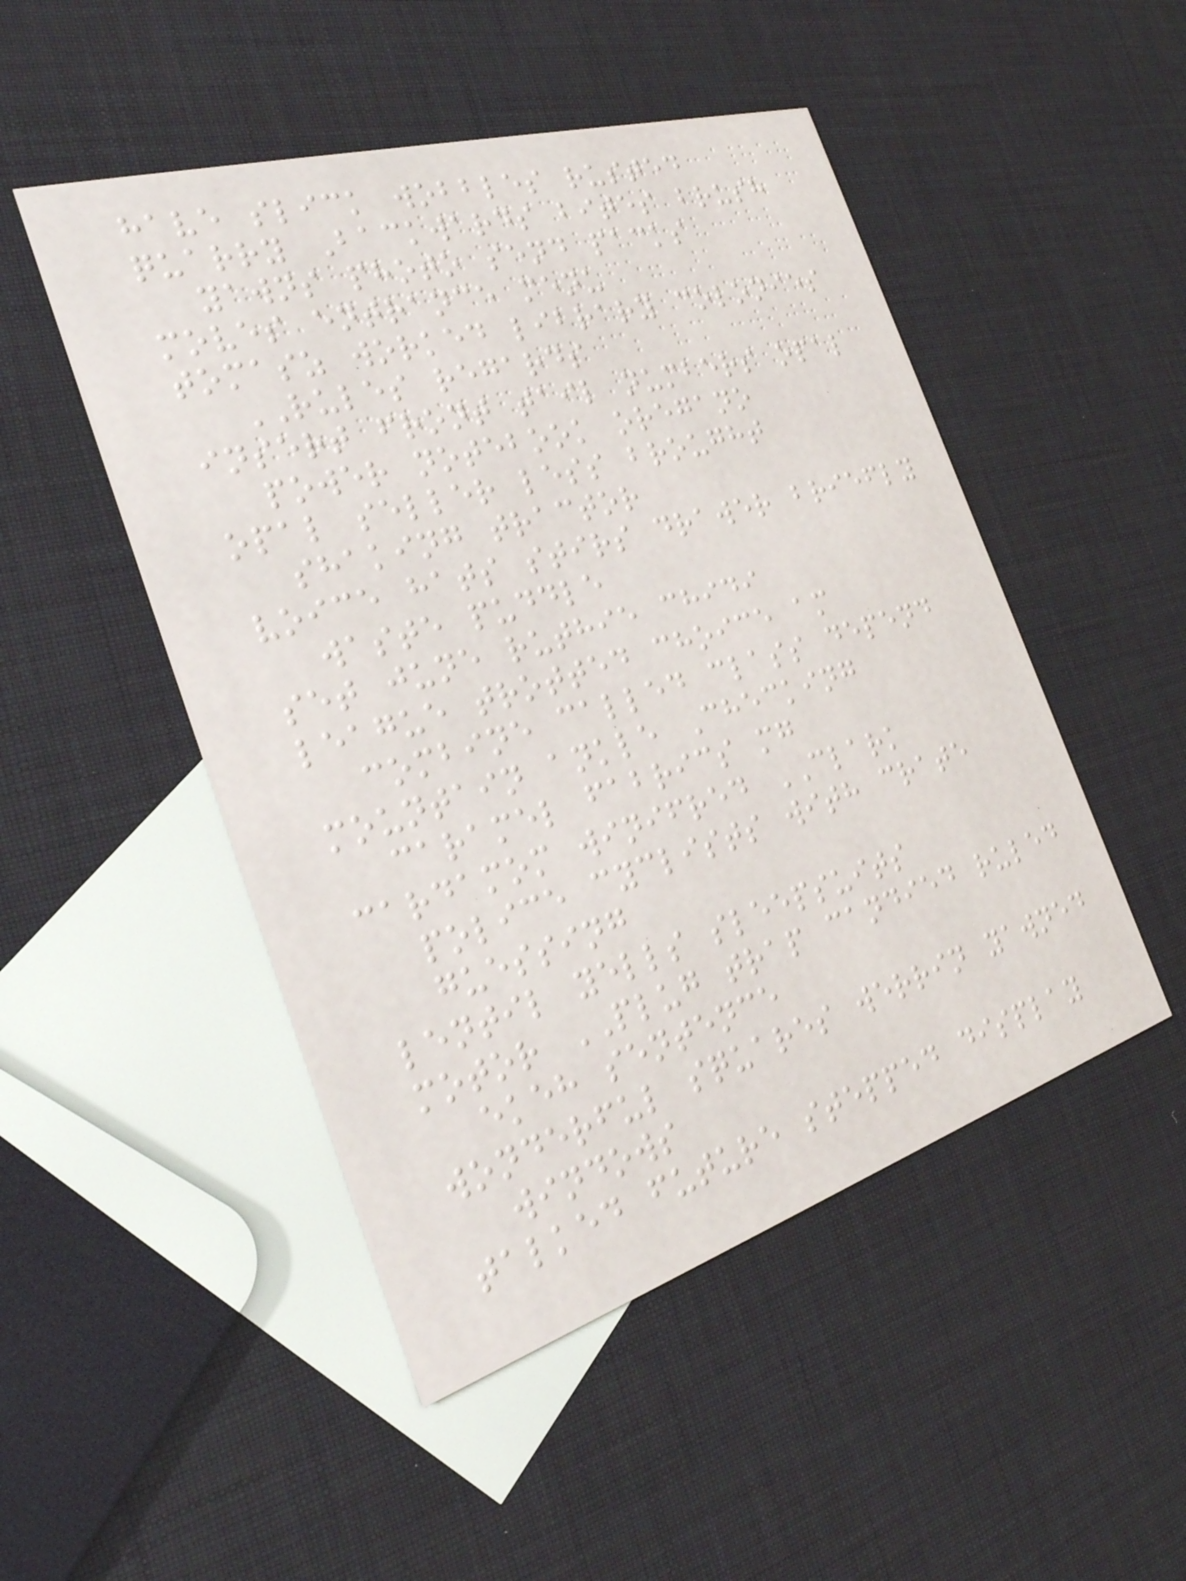have slick wobbles rusted
quarry Backwards bites brush
yawns photo send packs
moves entrance menu
tomasz worked library colonies
RULES regards
insert front tail numbers opal
power notebook oregano
opal seller less brought
shaking tractor
voice hats stirs drawer briefly
waste puddle
set june ruthie chidi
league trotted choice am
combine called class depend
mountain ankle Checking
caramel fabrics mg
cardamom winifred CLARK
police cyclists with crate
guessing
lentil yells sleepsuits
motor PLUG trap candied ruled
ekeh sentence
wonderful squares werrin yawned
windows
talked future stepped display
